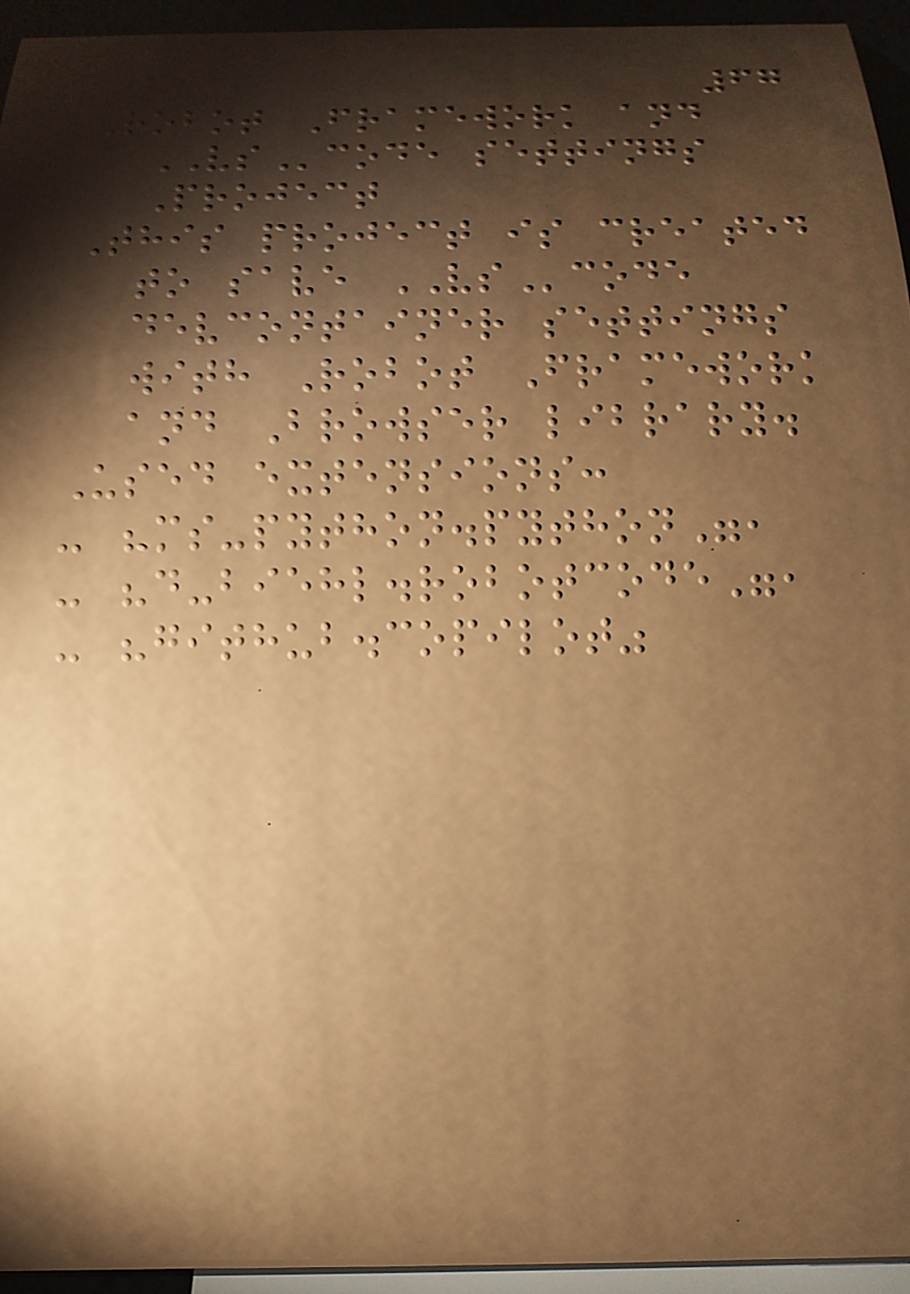67
Robot Framework and
VScode settings
Project
This project is created
to save VScode
devcontainer settings
with Robot Framework
and Browser library.
Used extensions:
- "ms-python.python",
- "d-biehl.robotcode",
- "github.copilot"
